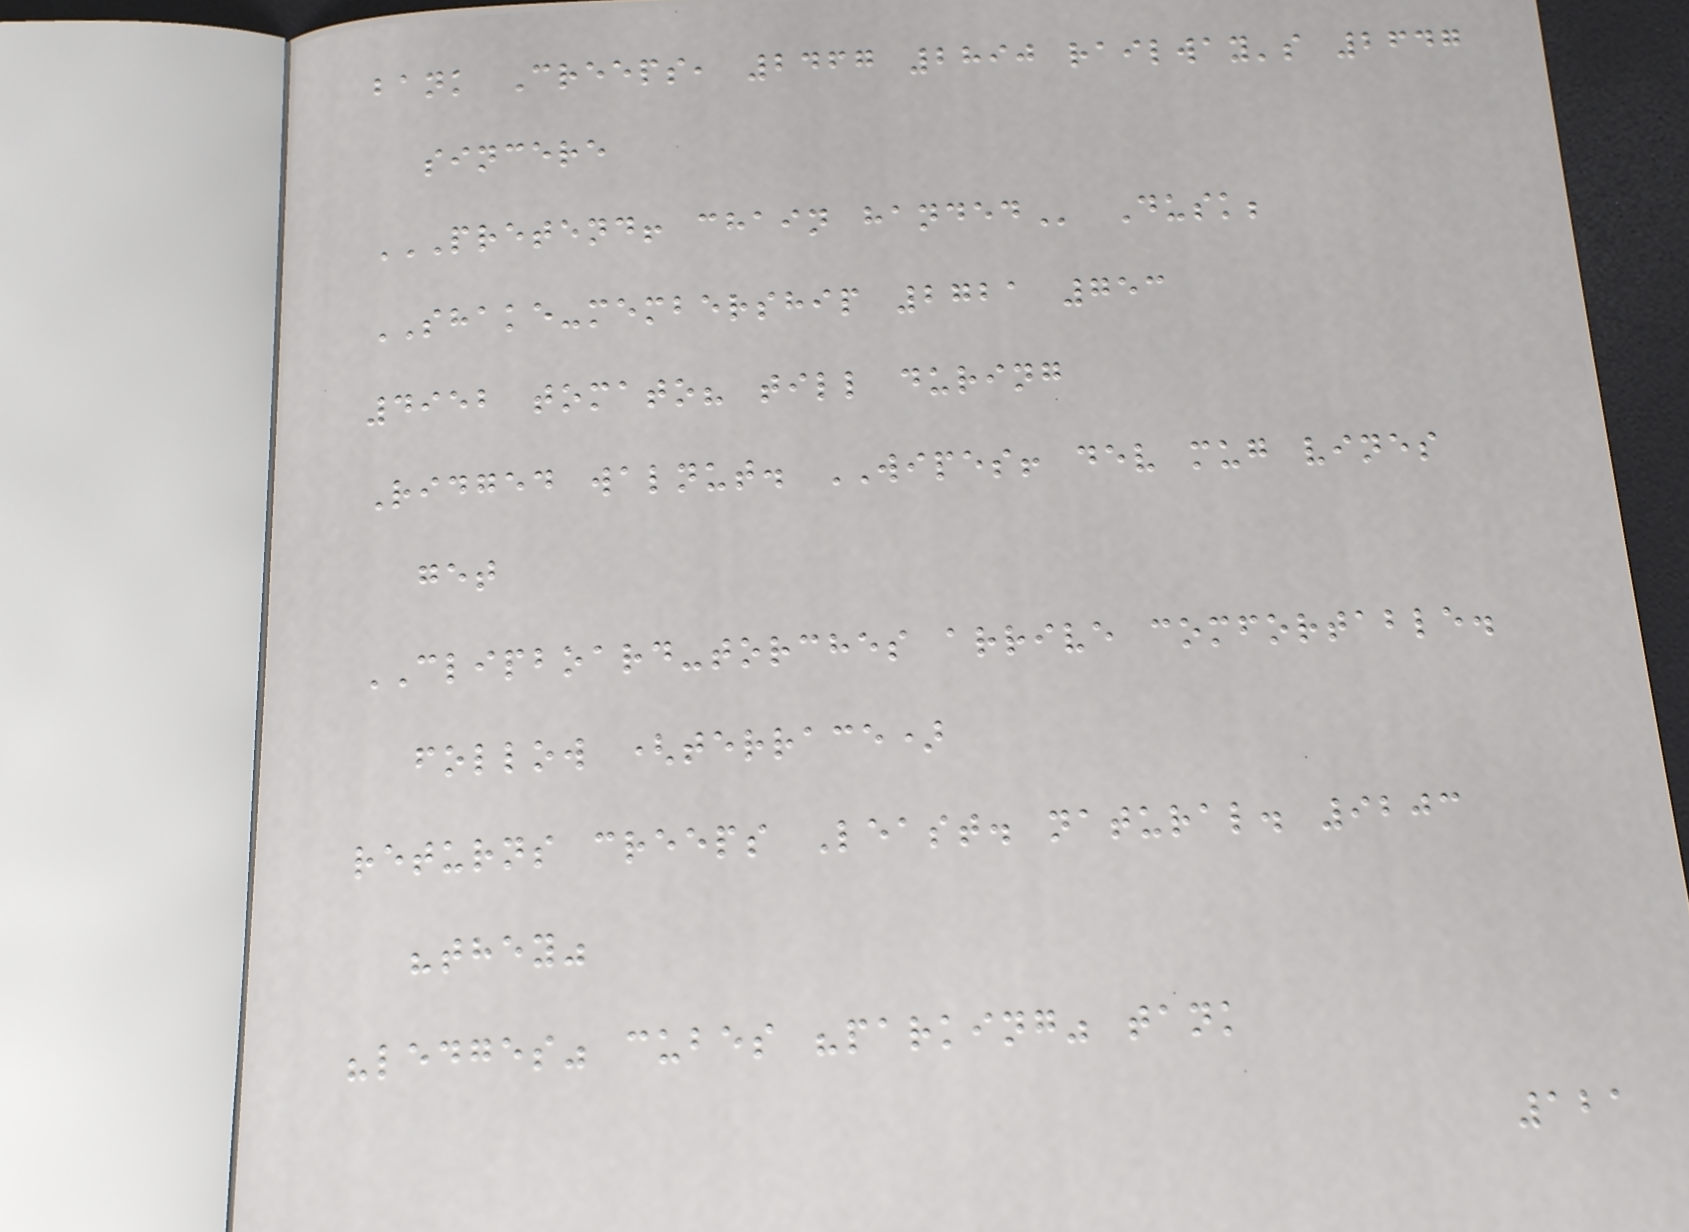bank Creeps, 2467 2890 railway's 2647
sincere
PRETEND! CHAIN HANDED Dusk;
SHAKE-membership 2721 753
4952 tomato? till during
Ridged walnut. WIPES! dev mug vines
get
CLIPBOARD-torches arrive comfortable.
follow (terrace)
returns creeps Least. natural. 9203
"they"
"ledges" cubes "parking" tank
121
